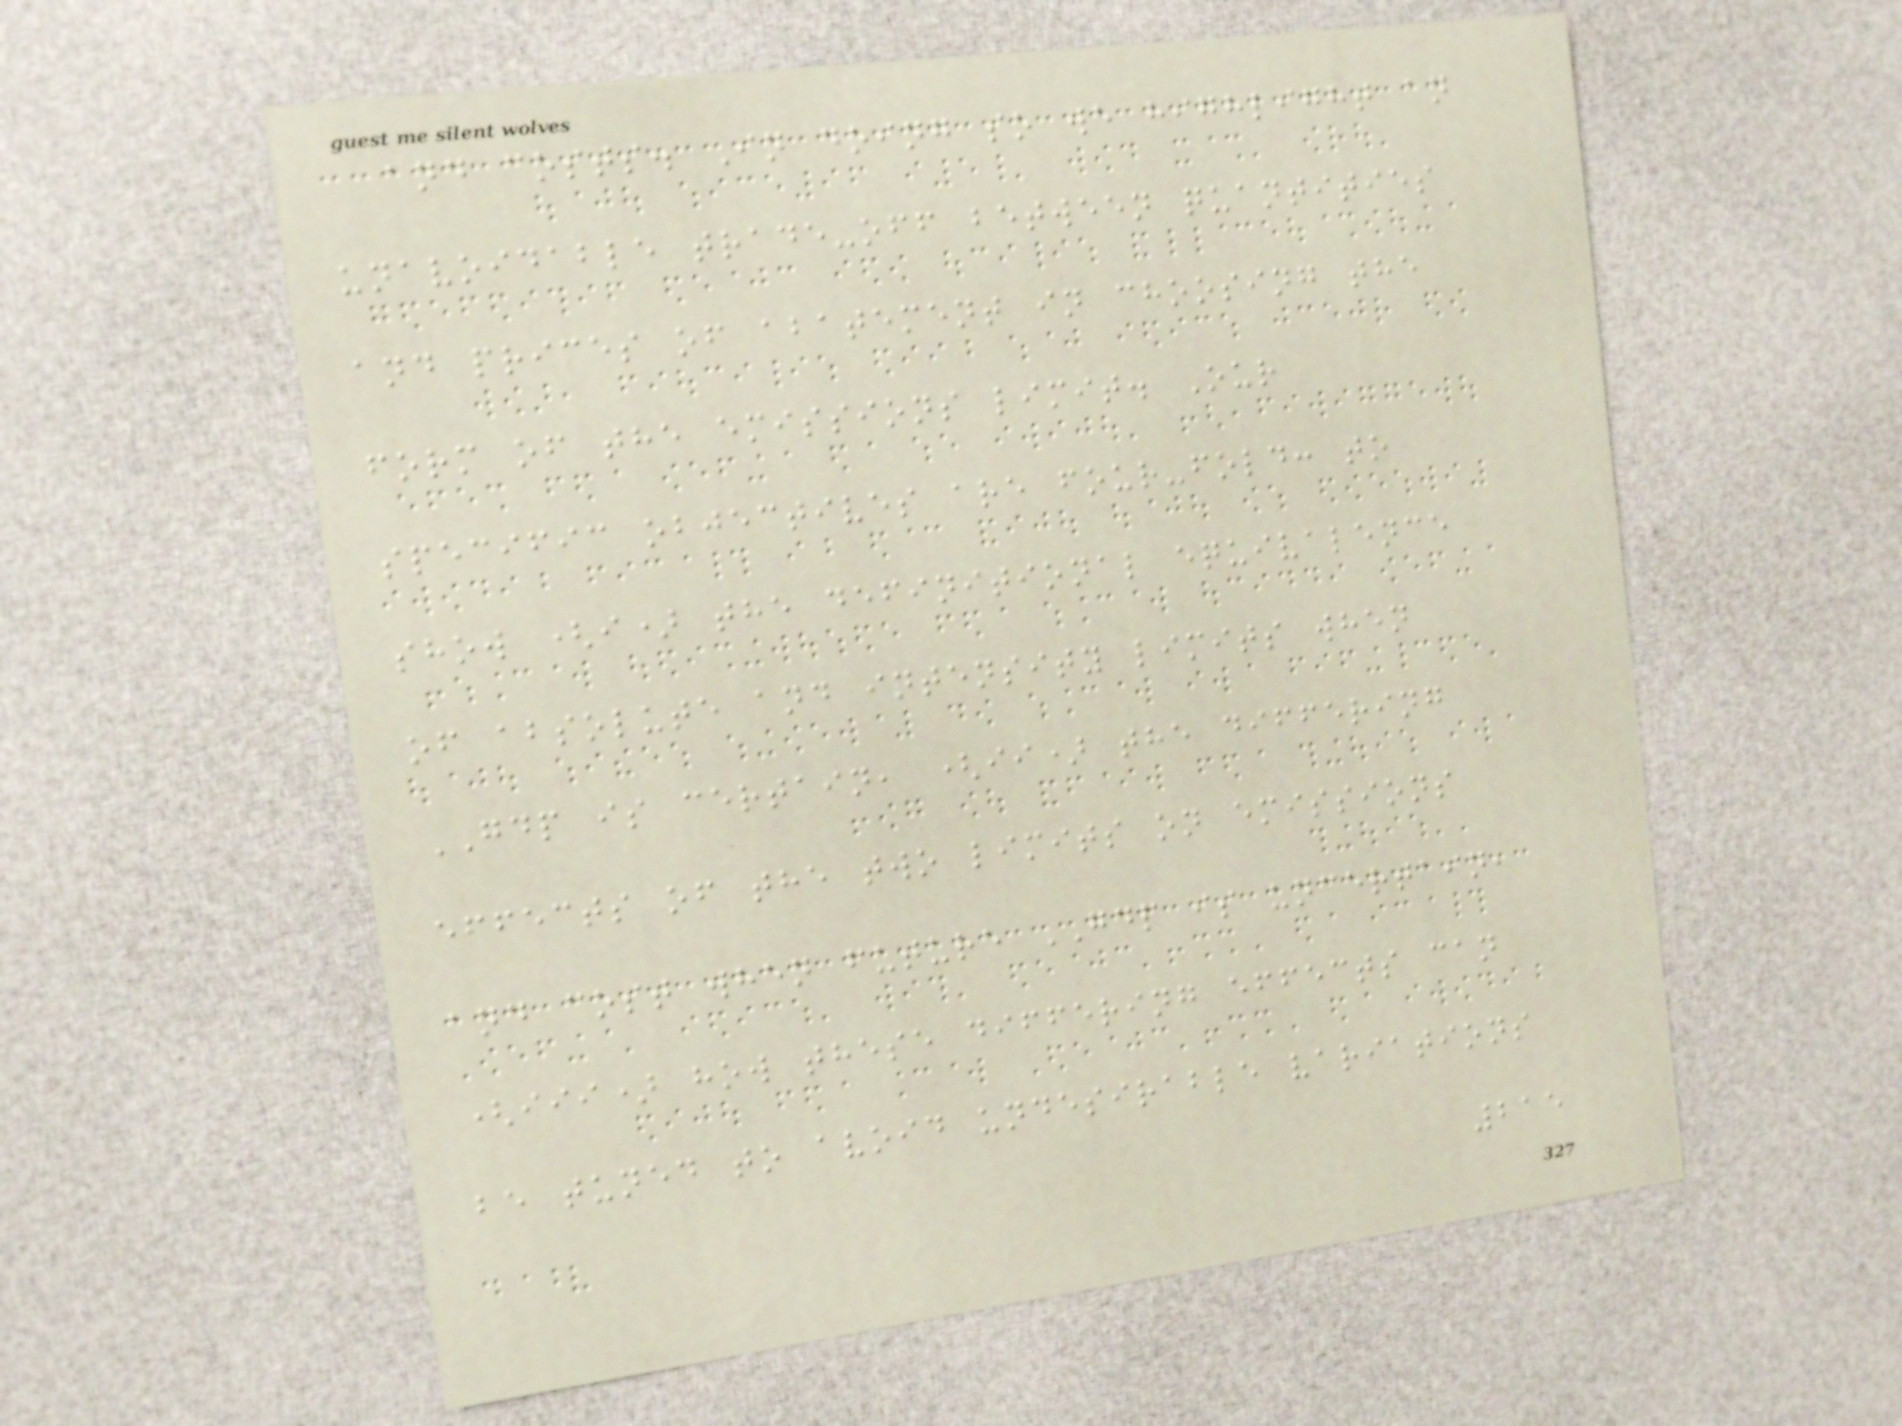and costs. In doing so we highlight an
unavoidable trade-off between quantities
and prices of abatement in choosing the
form of the emissions limit. Our
specific objectives are four-fold: to
show (i) the definitional equivalence
of absolute and intensity limits when
GDP is certain, (ii) the differing
effects of the two limits on emissions
and cost when future GDP is uncertain,
(iii) how these differing effects can
be tuned to avoid undesirable variations
215
